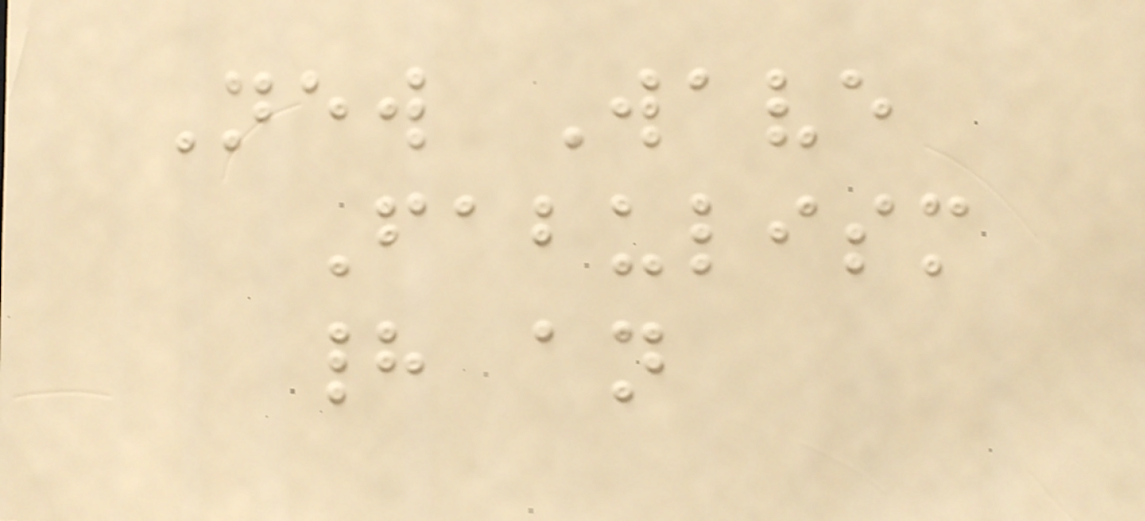New Wave
Fabulism
had an
